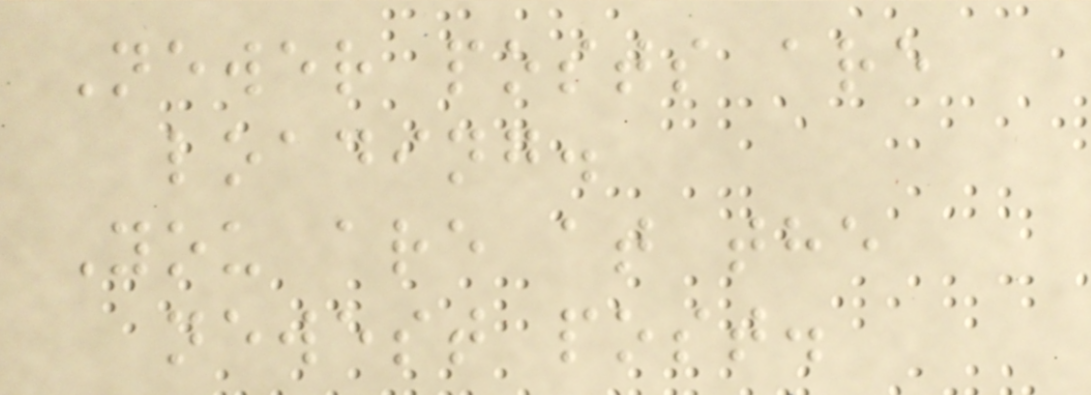Newer posts are
loading.
You are at the
newest post.
